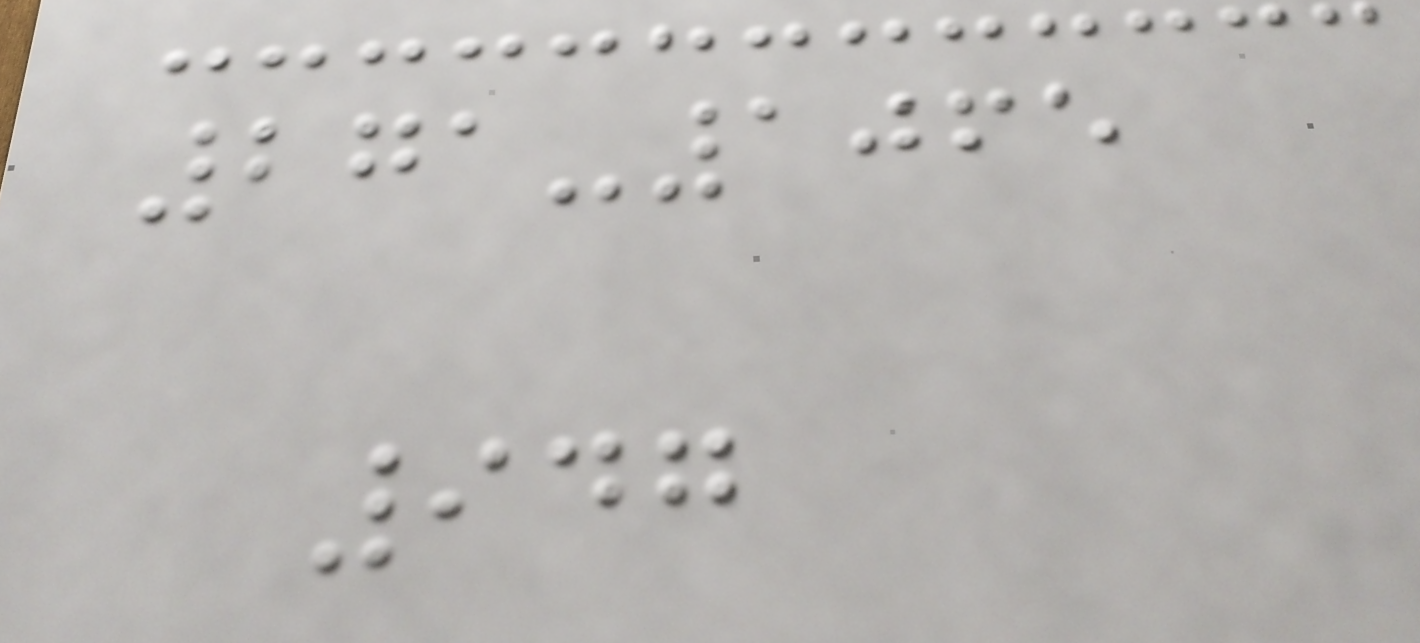271-1065
947
